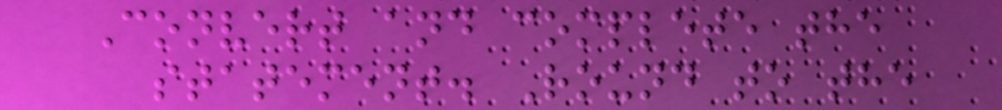Convert and complete the
statement. Round to the
